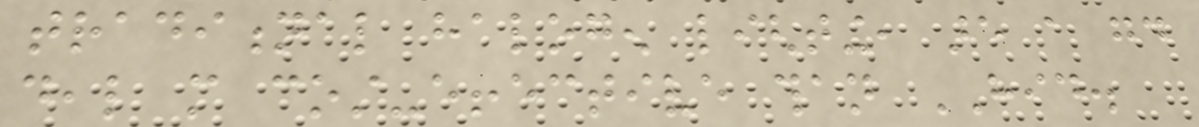traditional halogen lighting, are a good
deal more cost-effective than HID.
